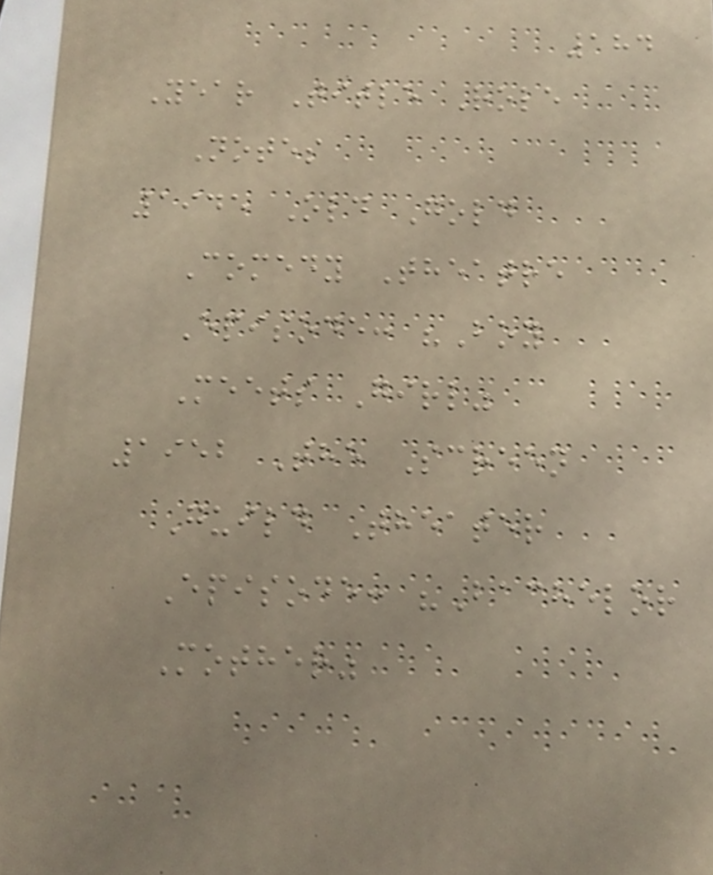184
Year Title Role
Notes
1945 Old Gold
Comedy Theatre
Episode: "Boy
Meets Girl"
1952 The Screen
Guild Theater
Episode: "Bachelor
Mother"
